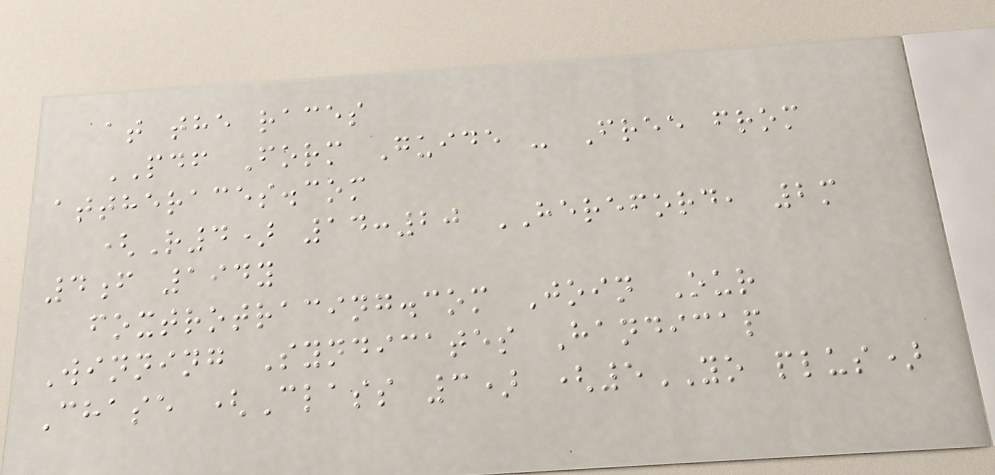at the races
PDF Form Guide - Free from
attheraces.com
(R4) 14:20 HEREFORD, 2m
4f 194y
foxtrotracing.com Join Our
Winning Syndicates Handicap
Chase (Class 3) (5YO plus)
